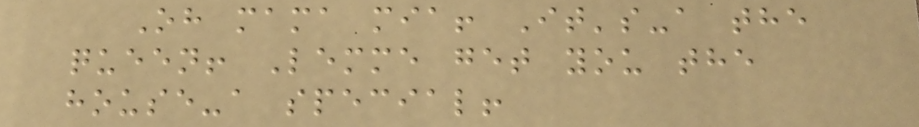Oh mama mia! It's-a the
queen! Lemme get you the
house-a special!
